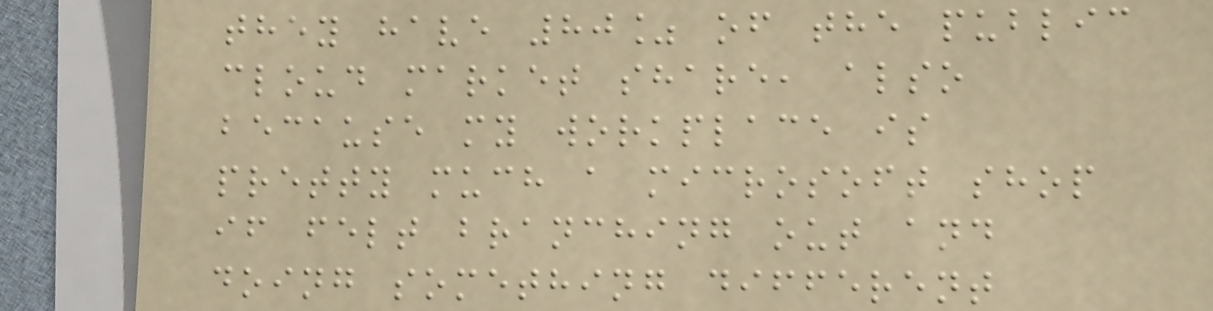they have 80% of the public
cloud market share, also
because my workplace is
pretty much a microsoft shop
if felt branching out and
doing something different
